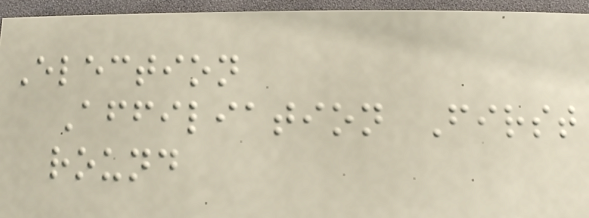Election
Affiliation First
round
